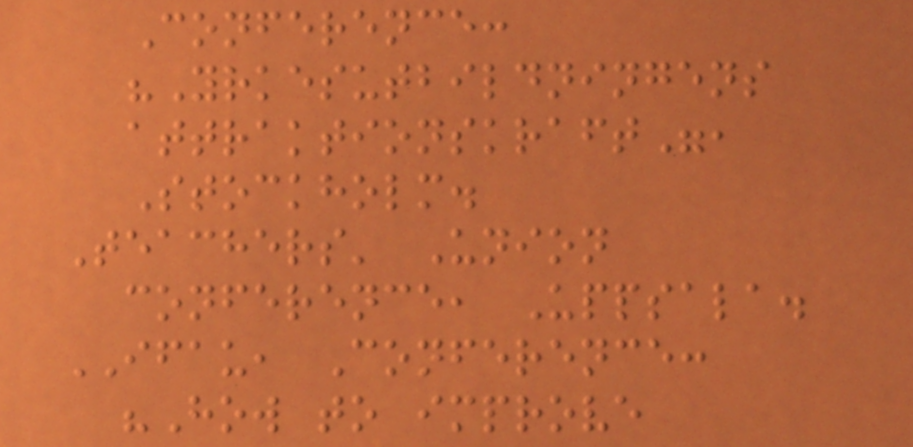Conference:
"Yrkesutbildningens
attraktionskraft",
Stockholm.
Teachers' Union
conference, Uppsala.
IFAU, Conference:
"How to improve
